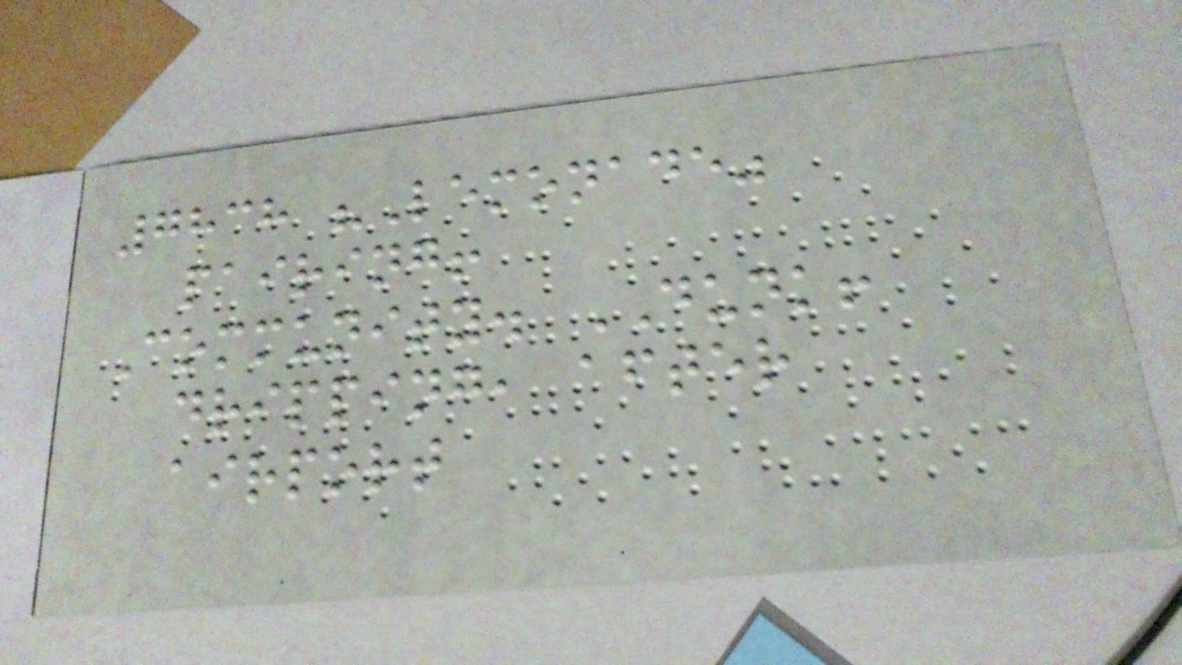7838 "Lemonade"
pairing!
Community. DUNK!
dripping, after
airport
